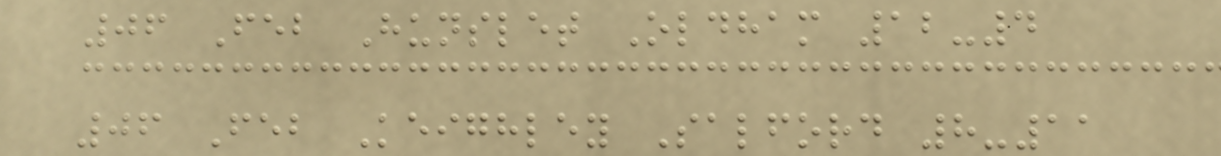06 Feb Hunslet Oldham 12-4
06 Feb Keighley Salford 8-11
